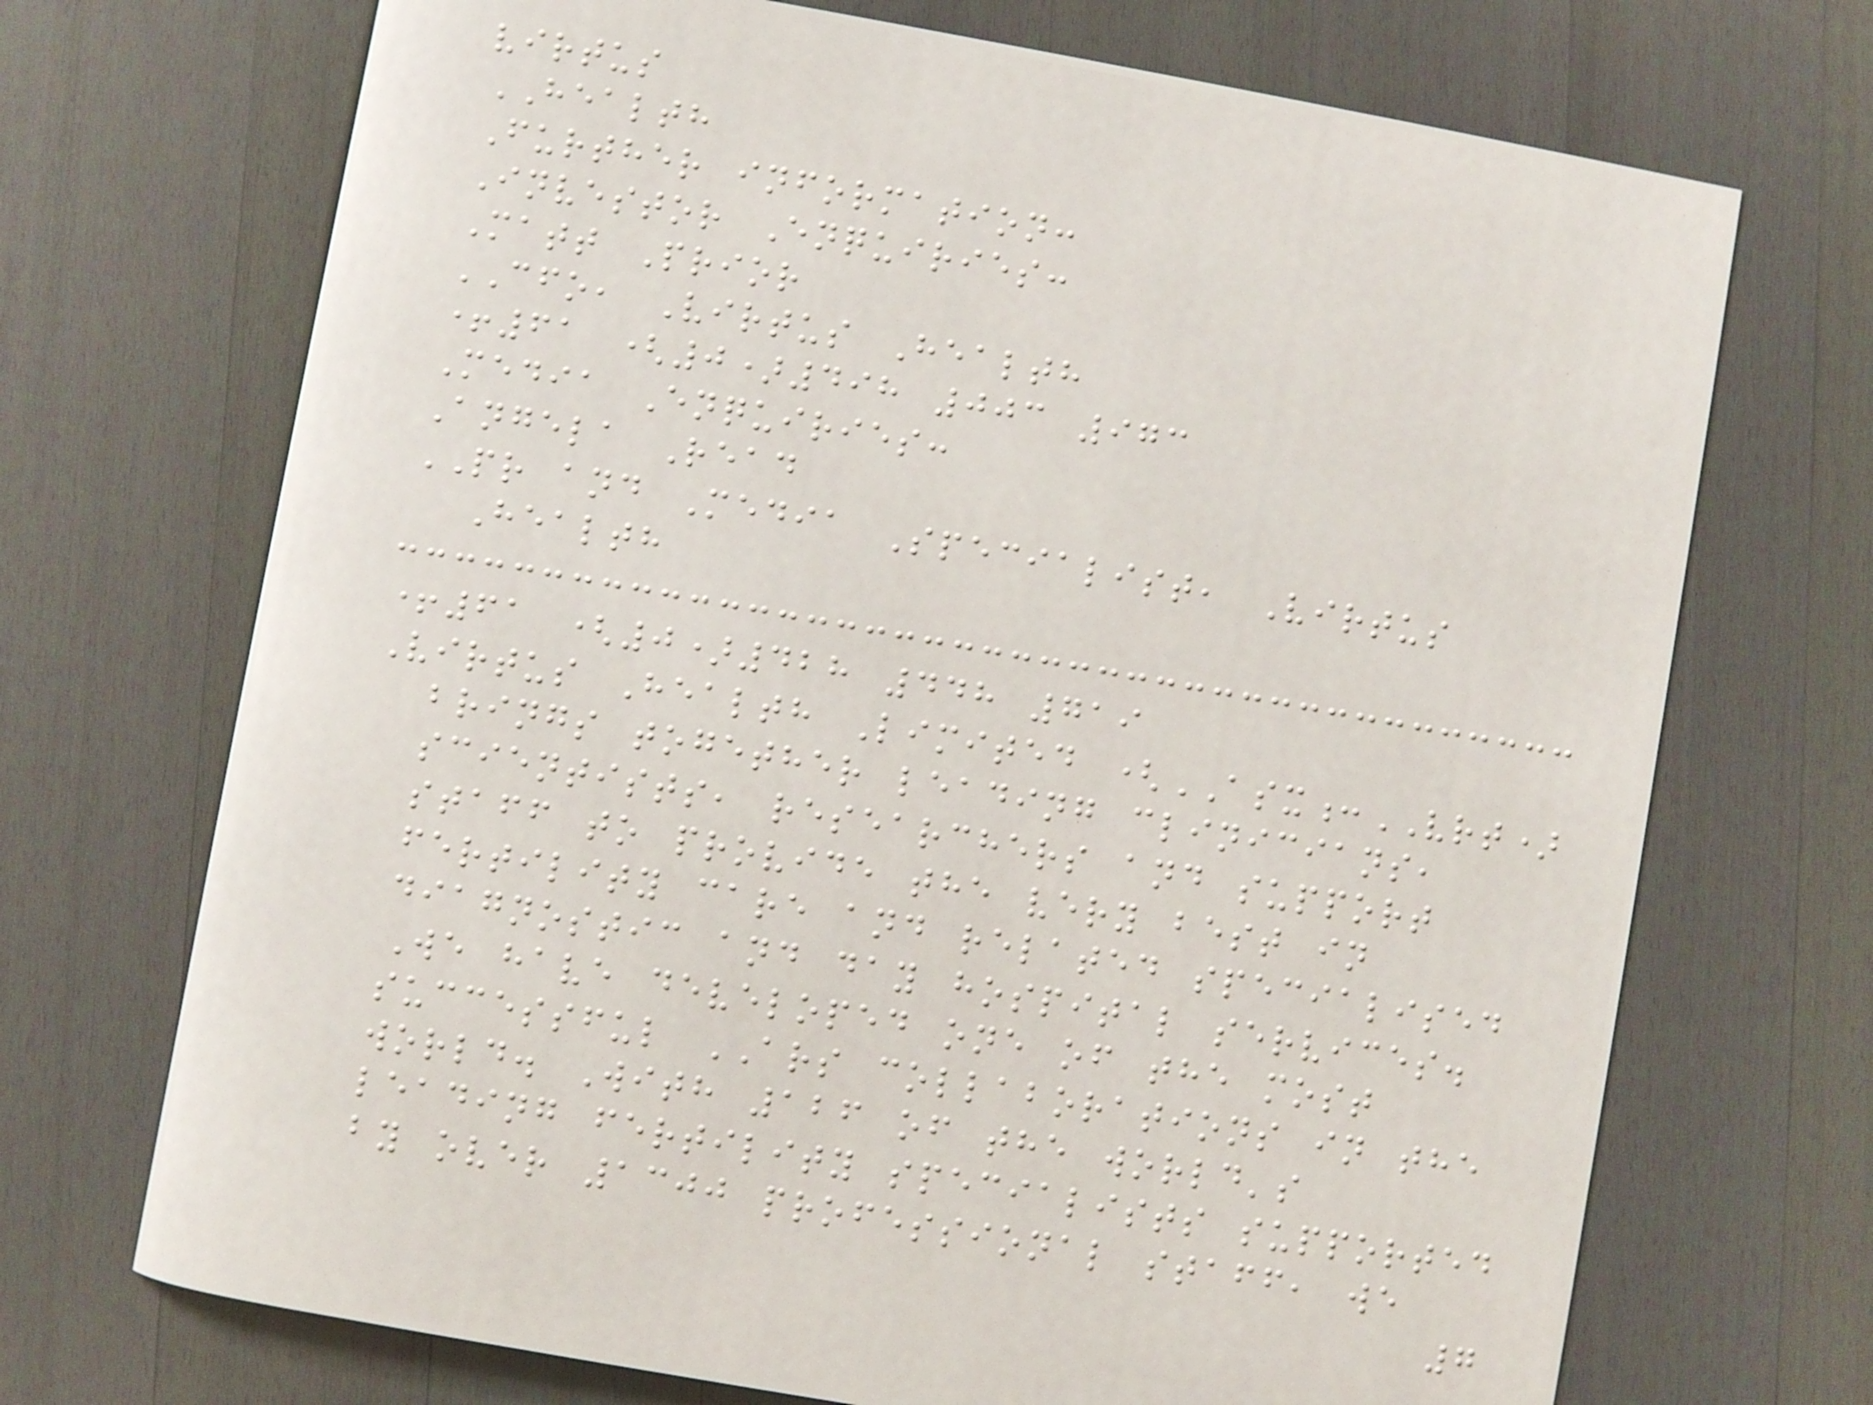virtus
HEALTH
Further information:
Investor Enquiries:
Matt Prior
CFO, Virtus Health
+61 (0)498 003 973
Media Enquiries:
Angela Read
PR and Media Specialist, Virtus
Health
+61 (0)428 448 719
Virtus Health Limited (ASX:VRT)
brings together leading clinicians,
scientists, researchers and support
staff to provide the very best in
fertility care and related specialised
diagnostic and day hospital services.
We have developed one of the most
successful ARS collaborations in the
world. With 126 of the world's
leading fertility specialists supported
by over 1300 professional staff, we
7
